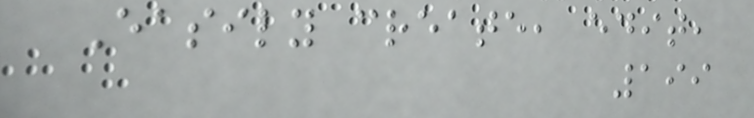Easily create, edit,
199
